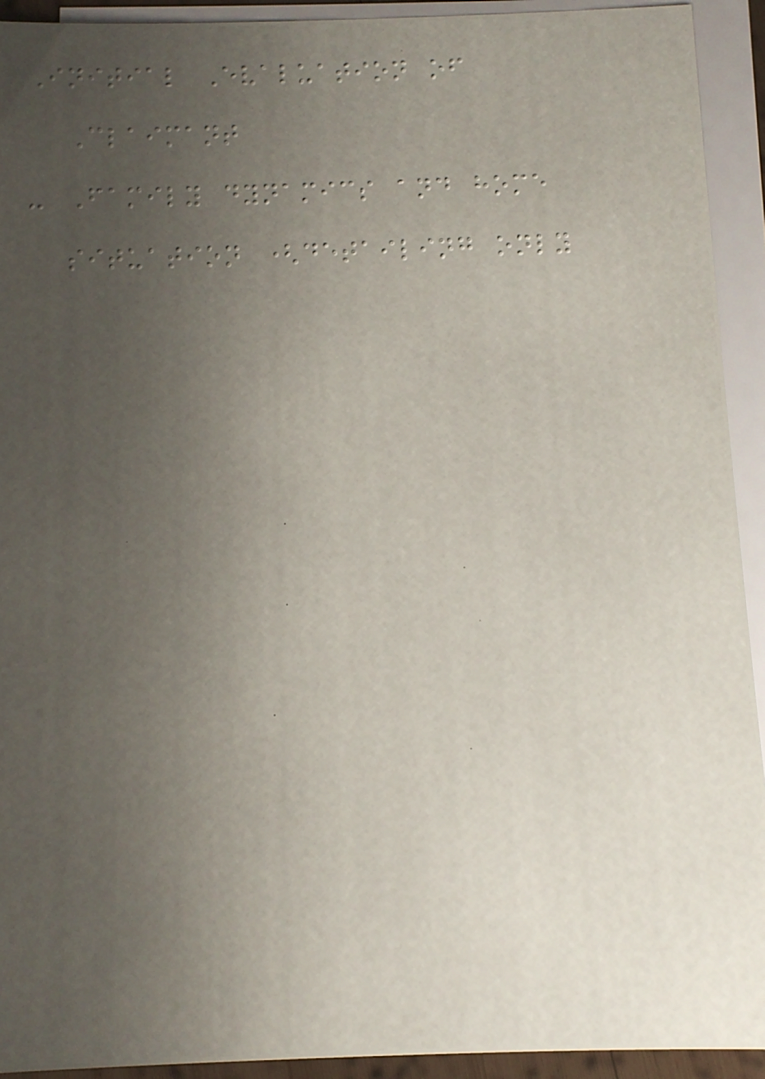Initial Evaluation of
Claimant
- Family dynamics and home
situation (detailing only
